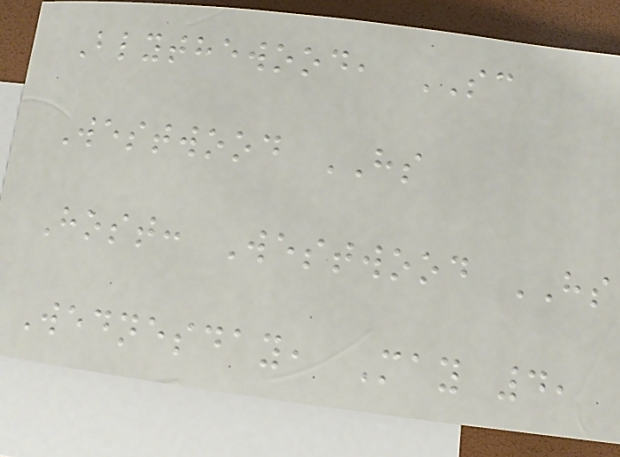Blythewood, SC
Westwood HS
Host: Westwood HS
Wednesday, May 4,
